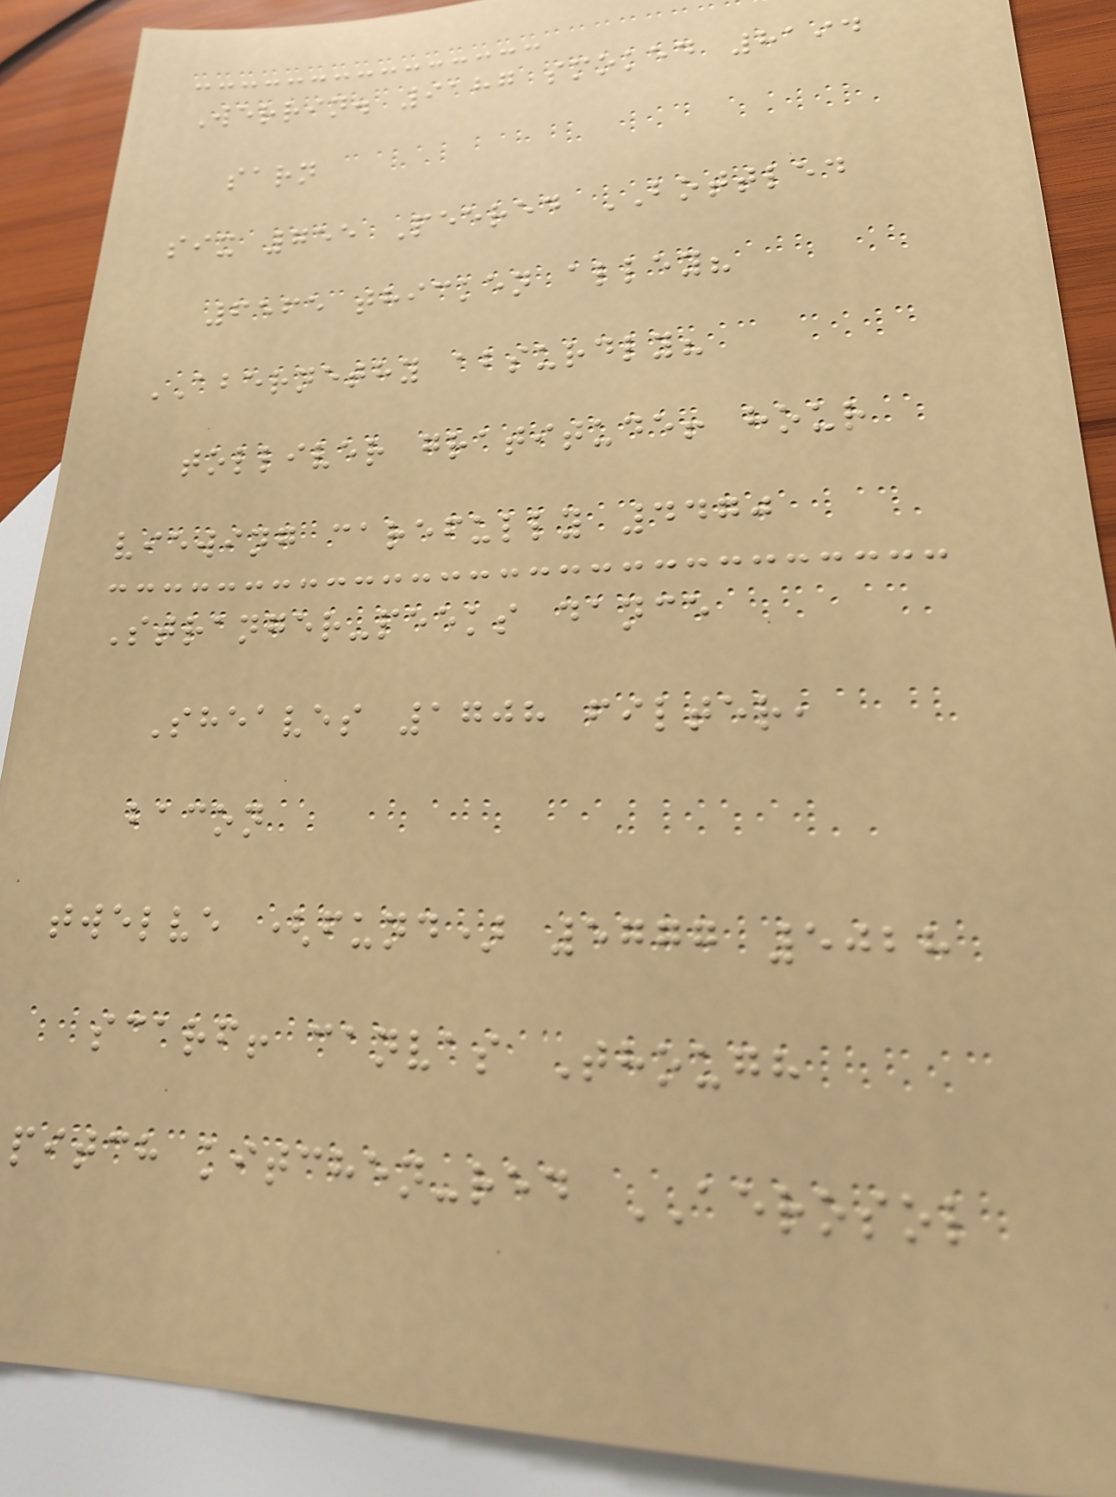Werrin. 9187 smoked 8194
sarn
six 755 Peered BOTTLED
6565 thicken alley?
ABERNETHY absurdly?
tolliver gratitude! hour
viewing carefully 4470
Stranger-peeks dance
Sheaves 1708 filter,
bacon
twelve (fund) 5777 5028
scarf! canvas Though
pitch kitchen-red AEROSOL
